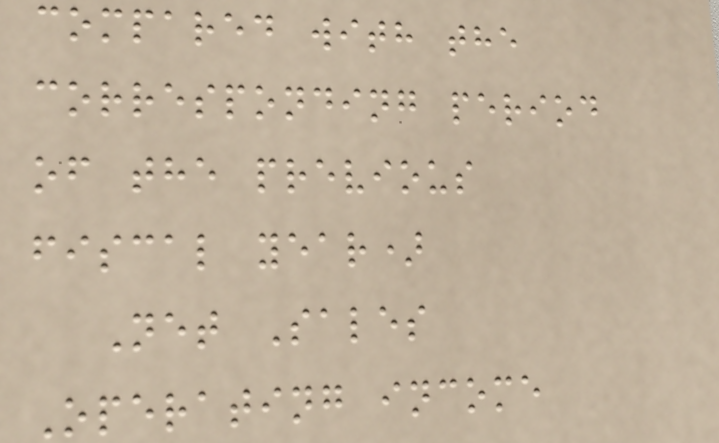compared with the
corresponding period
of the previous
fiscal year)
Net Sales
Operating income
